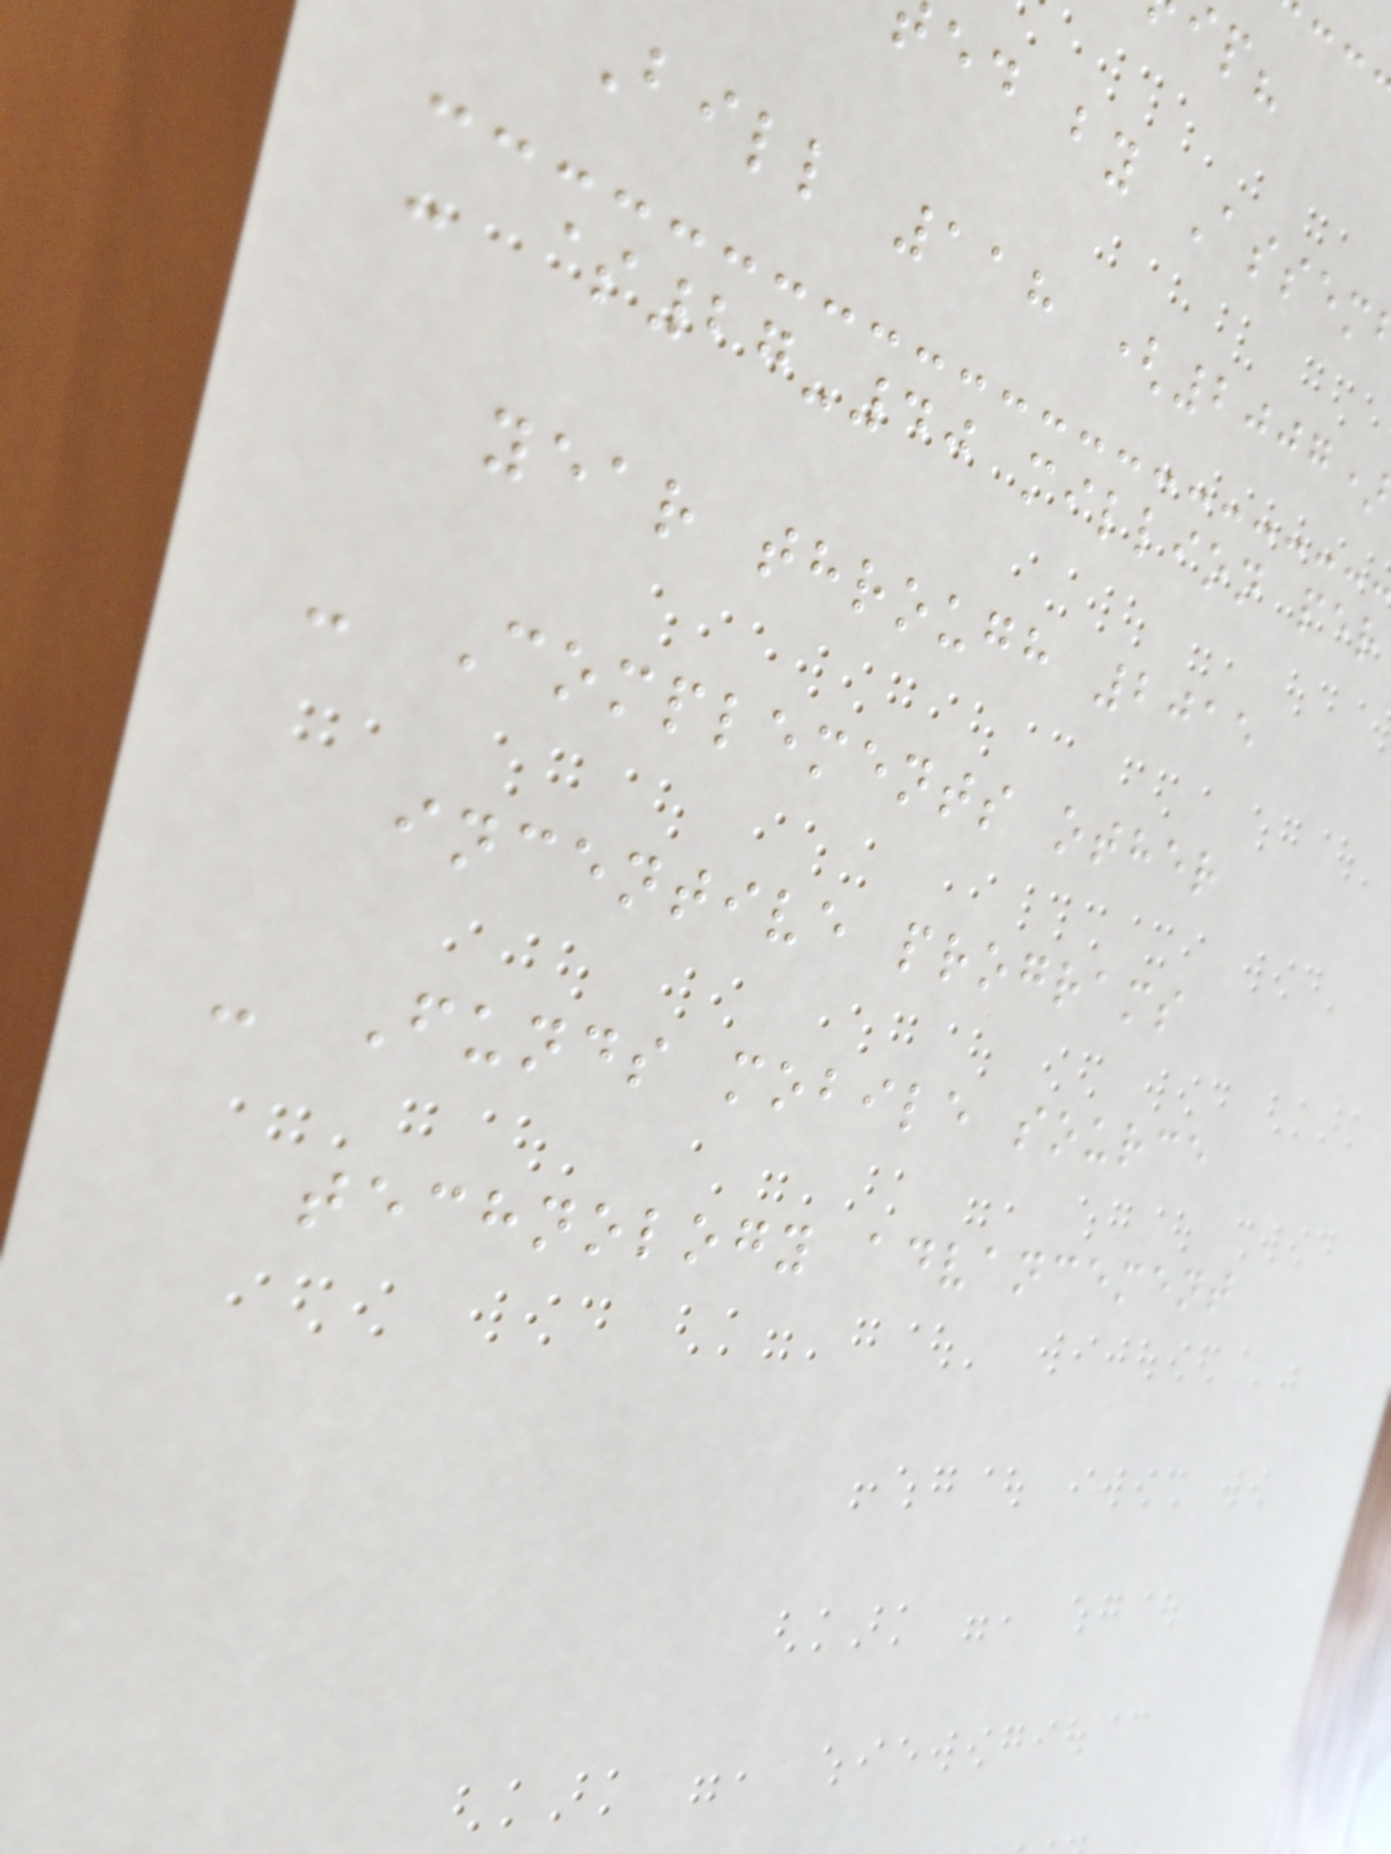ed by Assem
Bill 118 (2007
- $27-40 million per
year through 2015
- Complements other
incentive programs
- Funds mobile source
technology advancement
